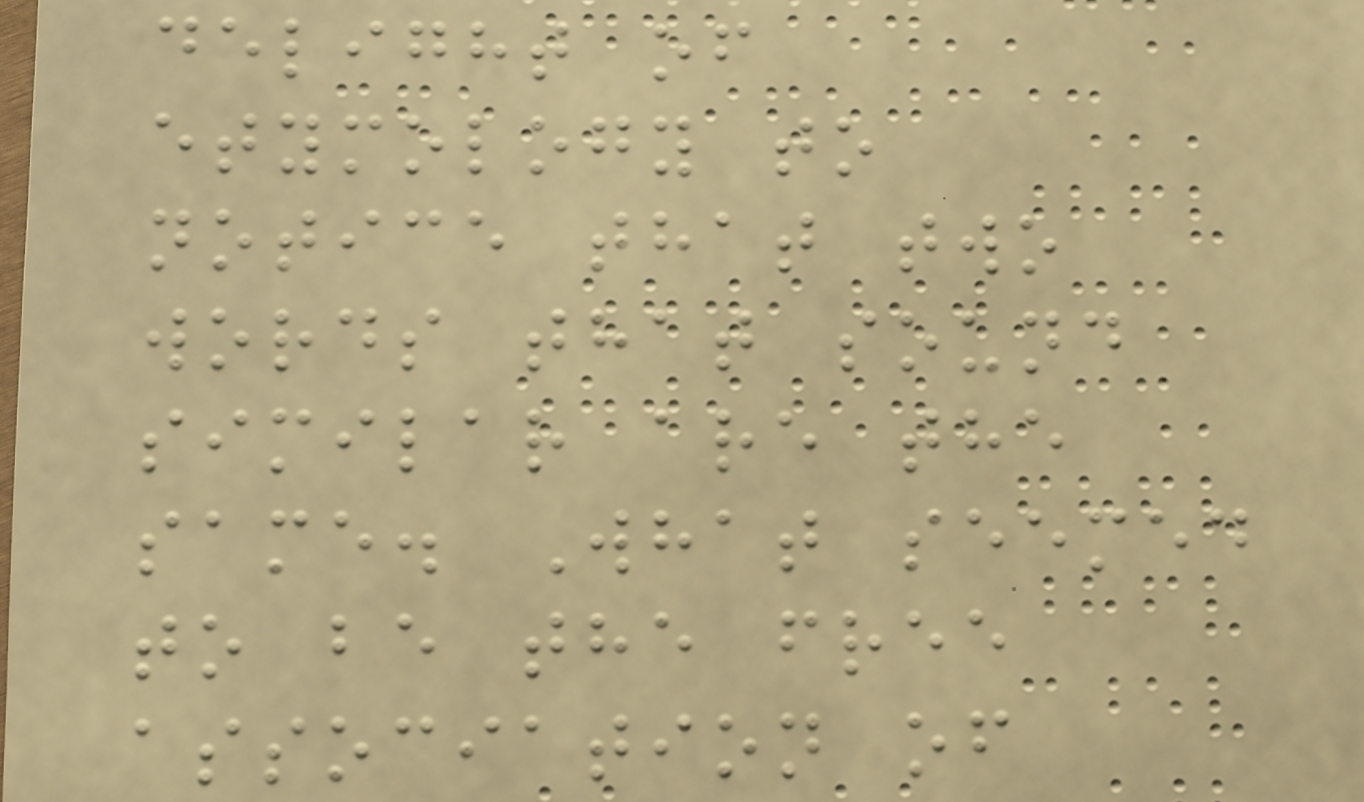delight of
etymology to
notice that two
words that sound
similar are the
same. What seemed
to be the free
association of
